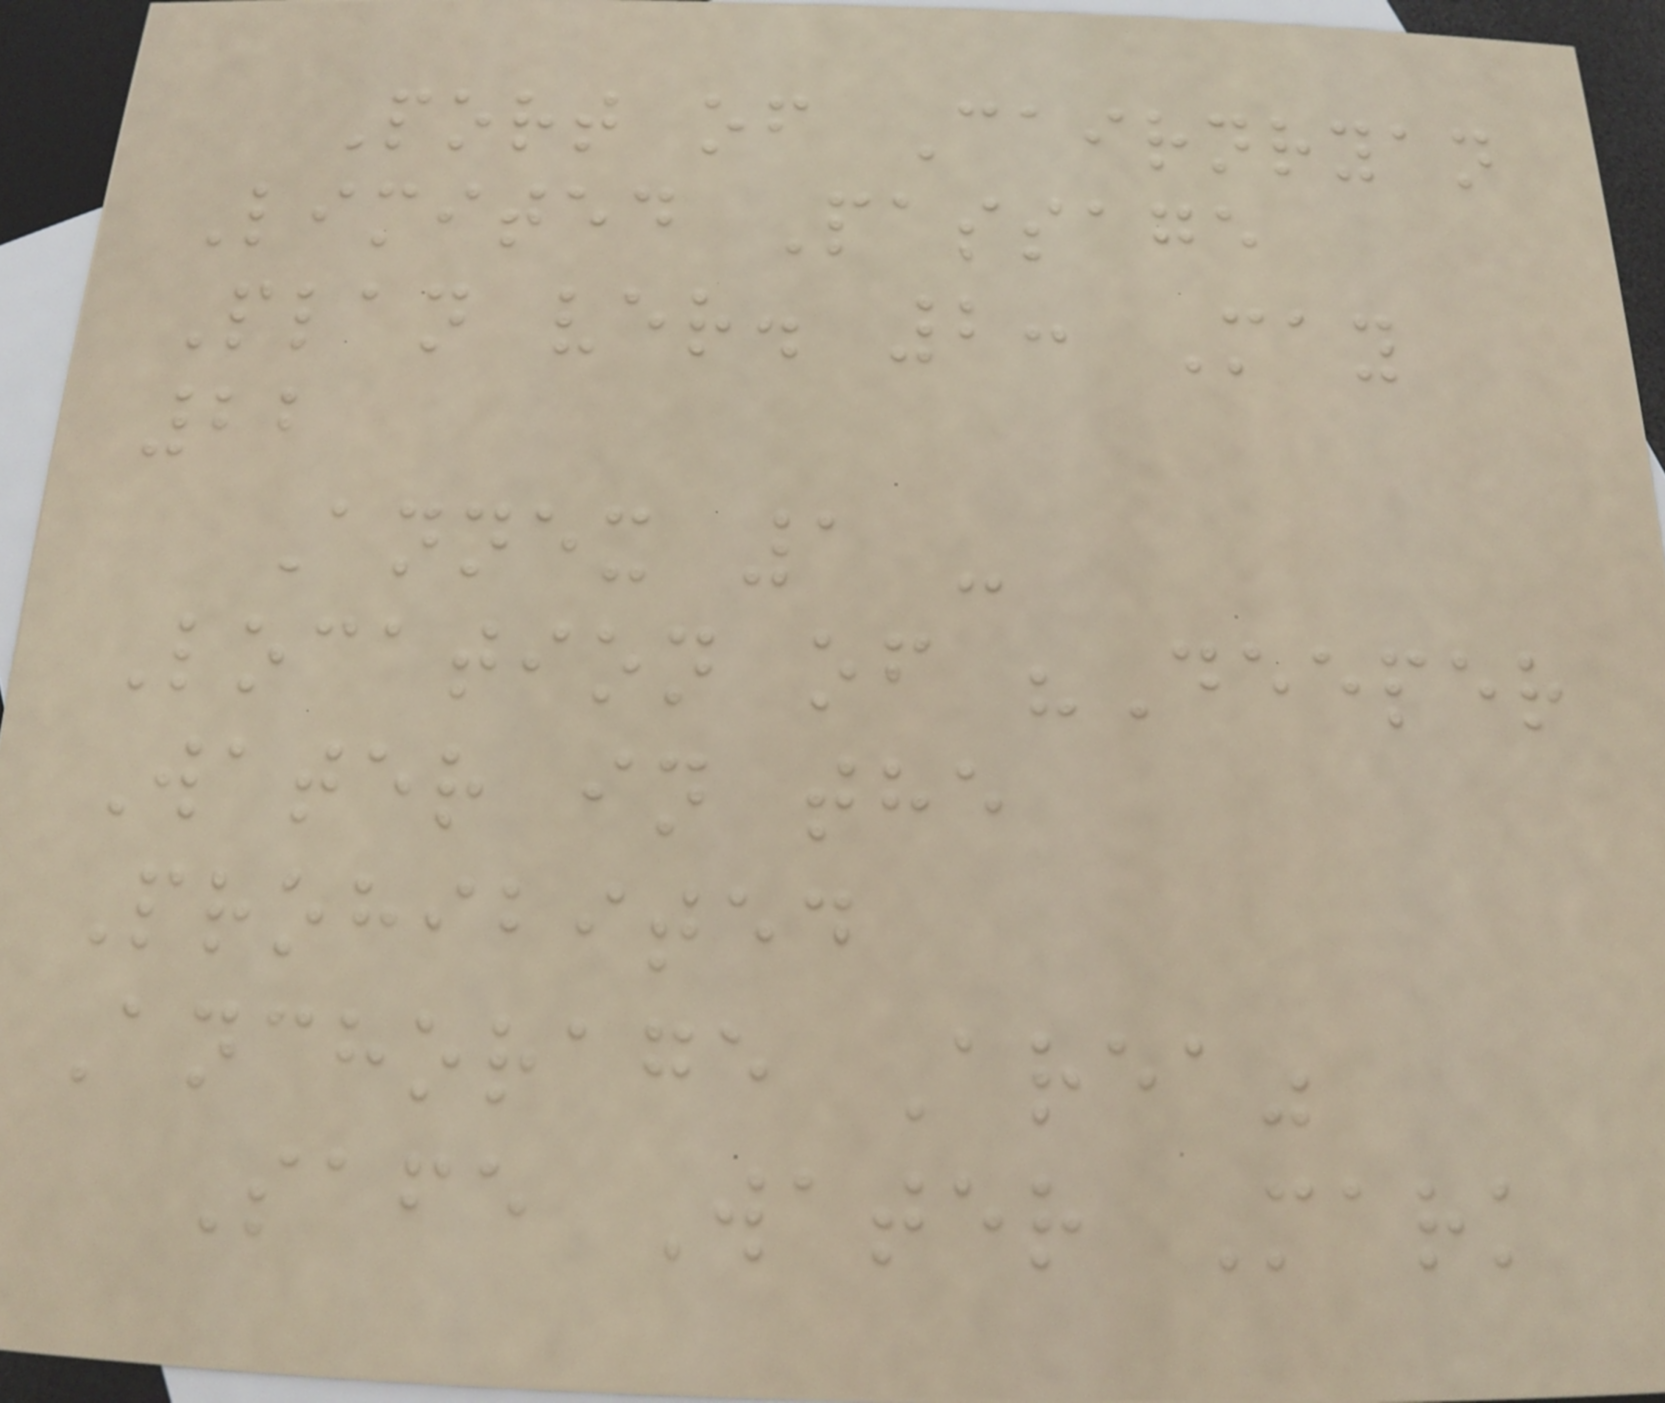Port of Cairnryan
Limited Passage
Plan ver. 2: May
22
Annex 1 -
Location of "Deeper
Water in the
Prohibited
Anchorage Area"
Safe Water Mark
